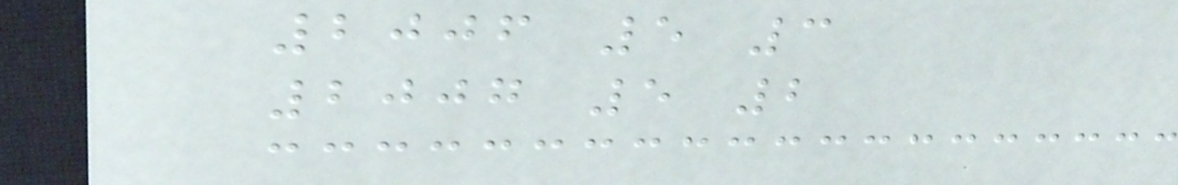2006 5 3
2007 5 2
